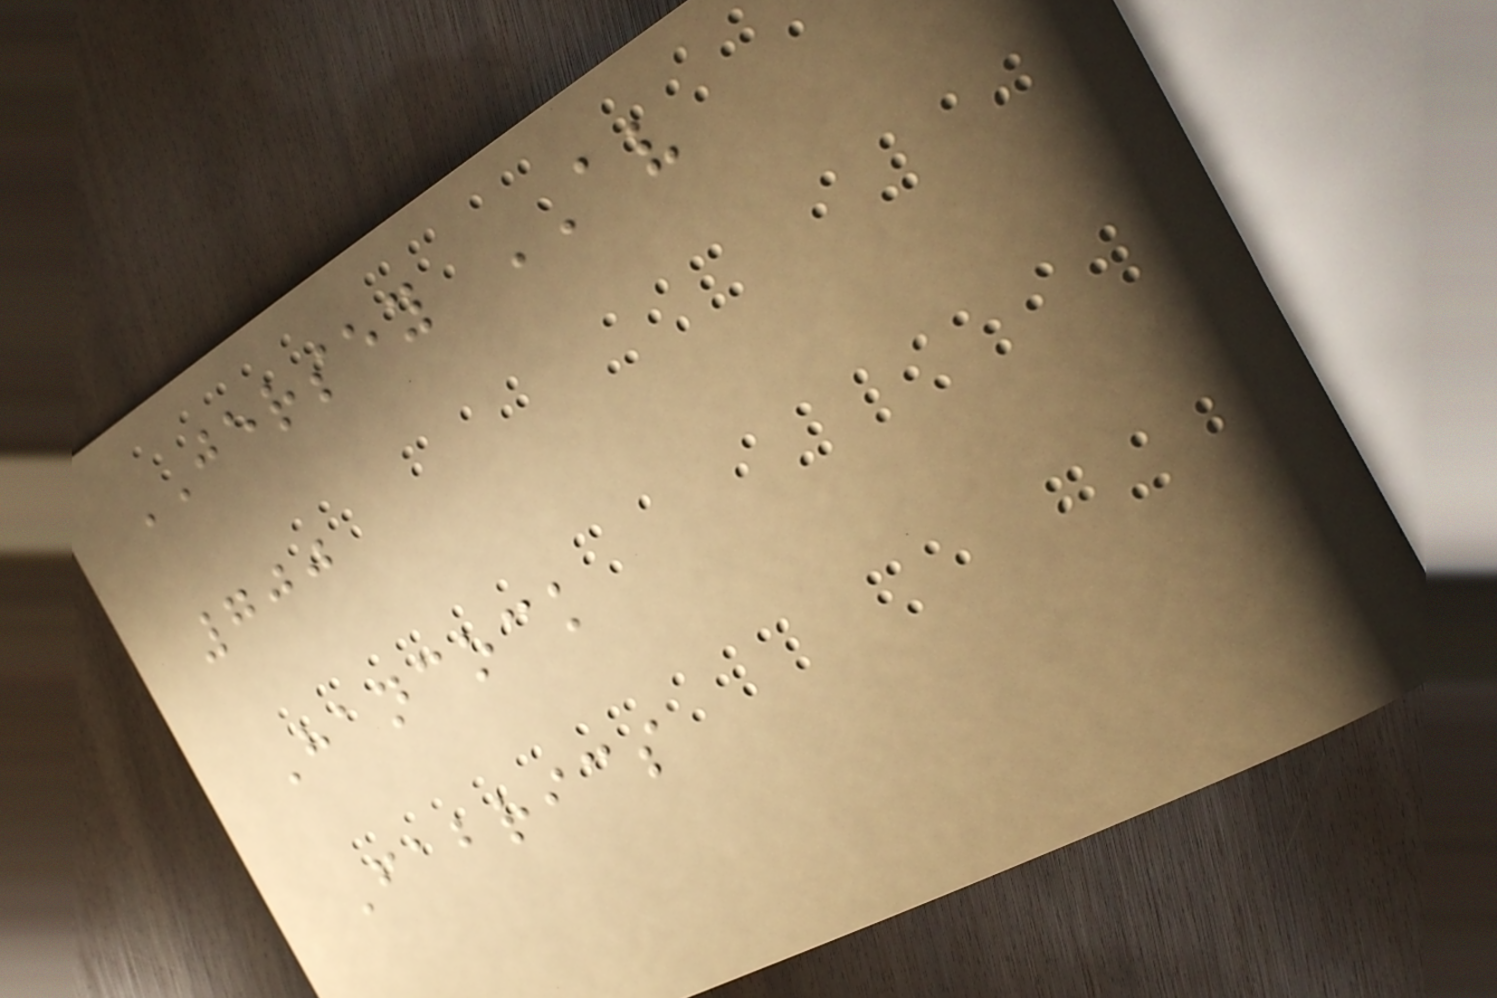JERSEY AV
700
Hancock
Fabrics
